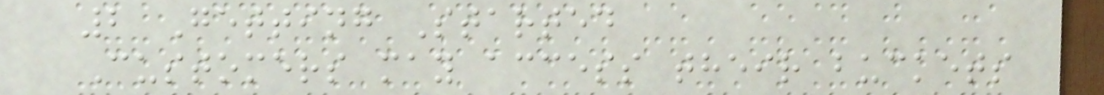2 Getting Started
Customers may access their buckets
